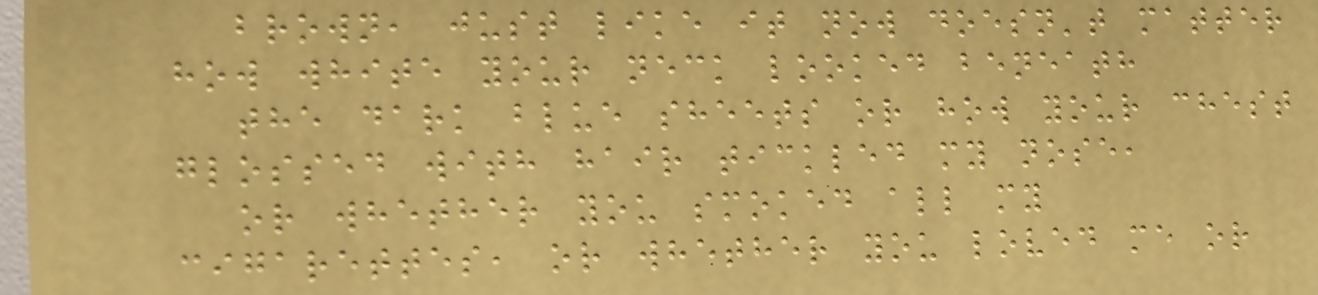brown, just like it now doesn't matter
how white your neck looked beneath
the dark blue sheets or how your chest
glossed with hair tickled my nose,
or whether you smoked all my
cigarettes, or whether you loved me or
